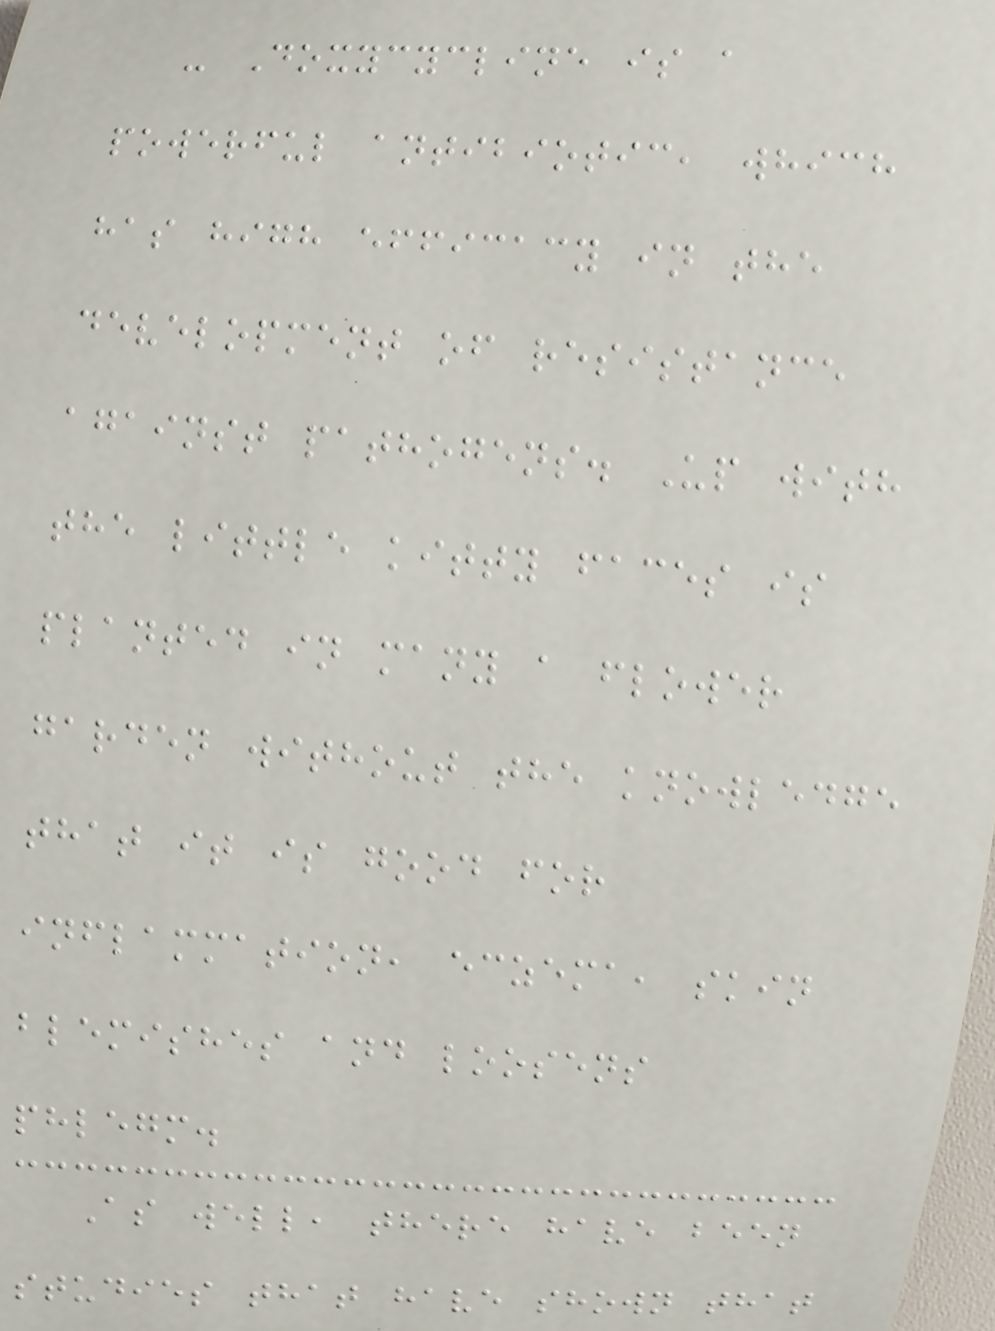- Doxycycline is a
powerful antibiotic, which
has high efficacy in the
development of resistance
against pathogens. Up with
the little kitty faces is
planted in many a flower
garden without the knowledge
that it is good for
inflammation, eczema, skin
blemishes and loosens
phlegm.
As well, there have been
studies that have shown that
